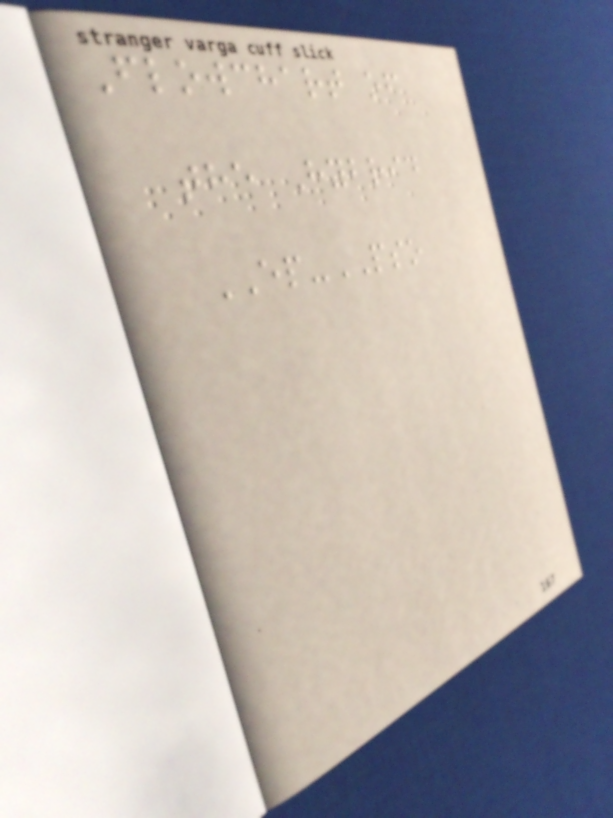Flowchart of
the Hybrid
EP-PSO
